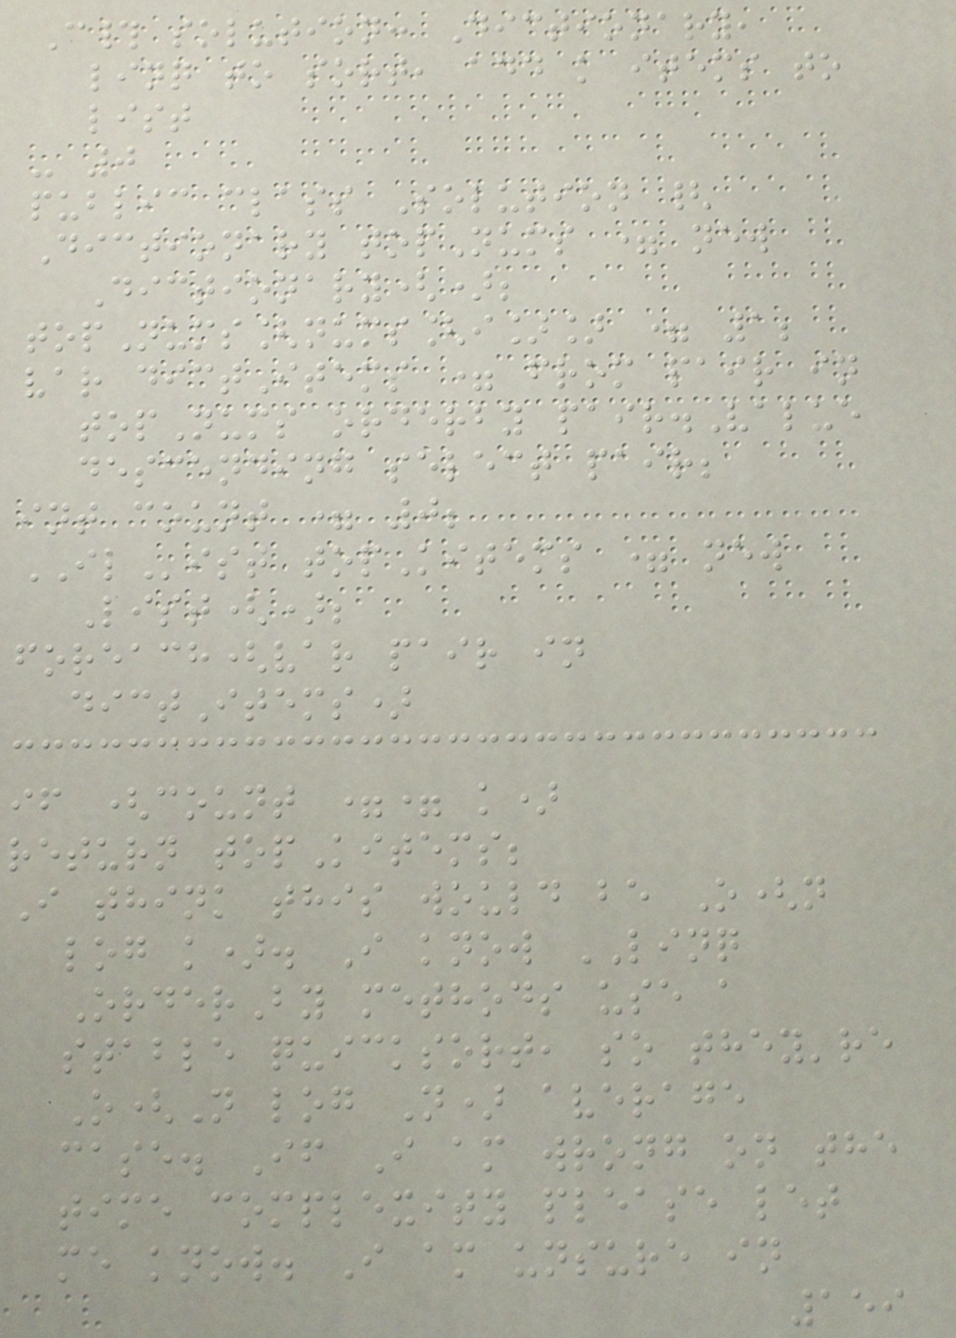C# solution: Dictionary,
linq to sort, add k items to
list
- 0
public class Solution {
Dictionary topNums = new
Dictionary();
topNums[nums[i]] = 1;
var dictItems = from pair in
topNums orderby pair.Value
descending select pair;
int count = 0;
IList topKitems = new
List();
foreach(var pair in
dictItems)
if (count == k)
return topKitems;
I think this would be O(n
log k). I know LINQ
OrderBy methods use a
stable quicksort, so they're
O(N log N) average
case. If I am wrong on the
time complexity please let
me know. I am unsure in
159
